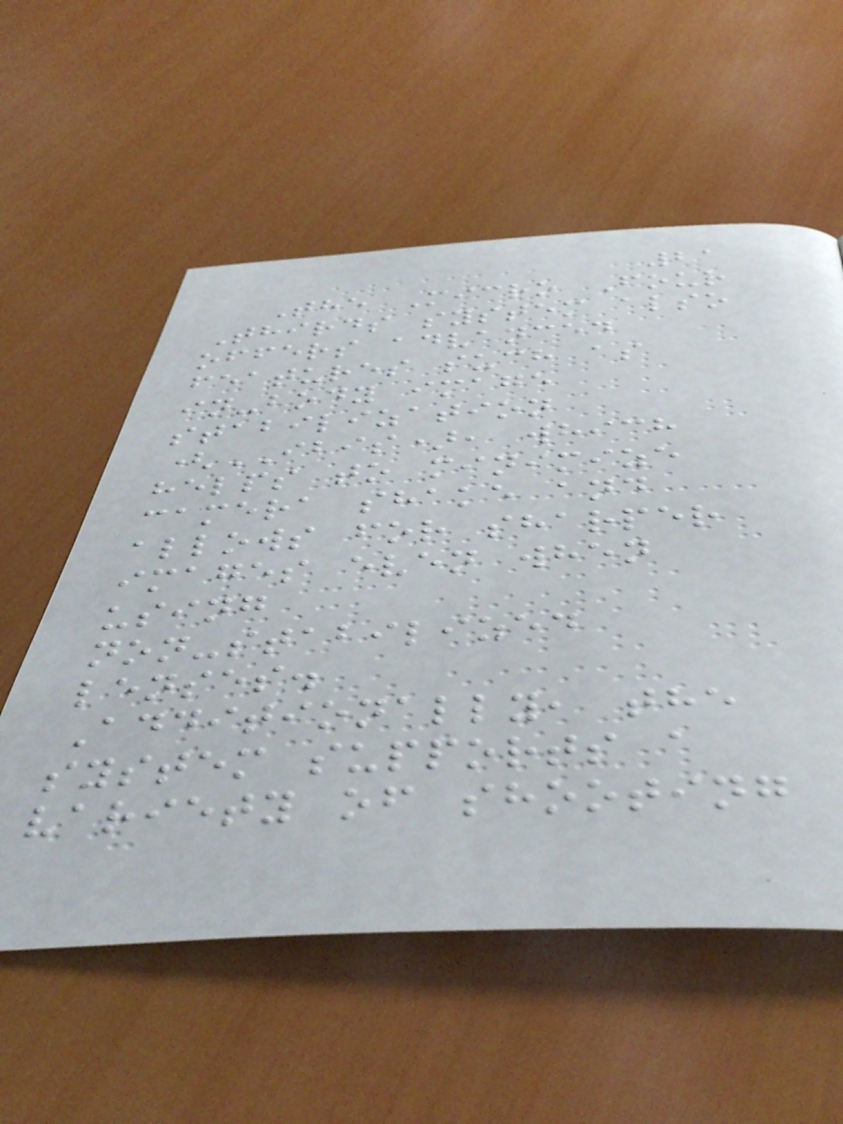21
The Micro Four
Thirds system also
offers advanced
features such as
in-body image
stabilization
(IBIS), which
helps to minimize
camera shake and
allows for sharper
images even when
using
non-stabilized
lenses.
Additionally, the
system supports a
variety of shooting
